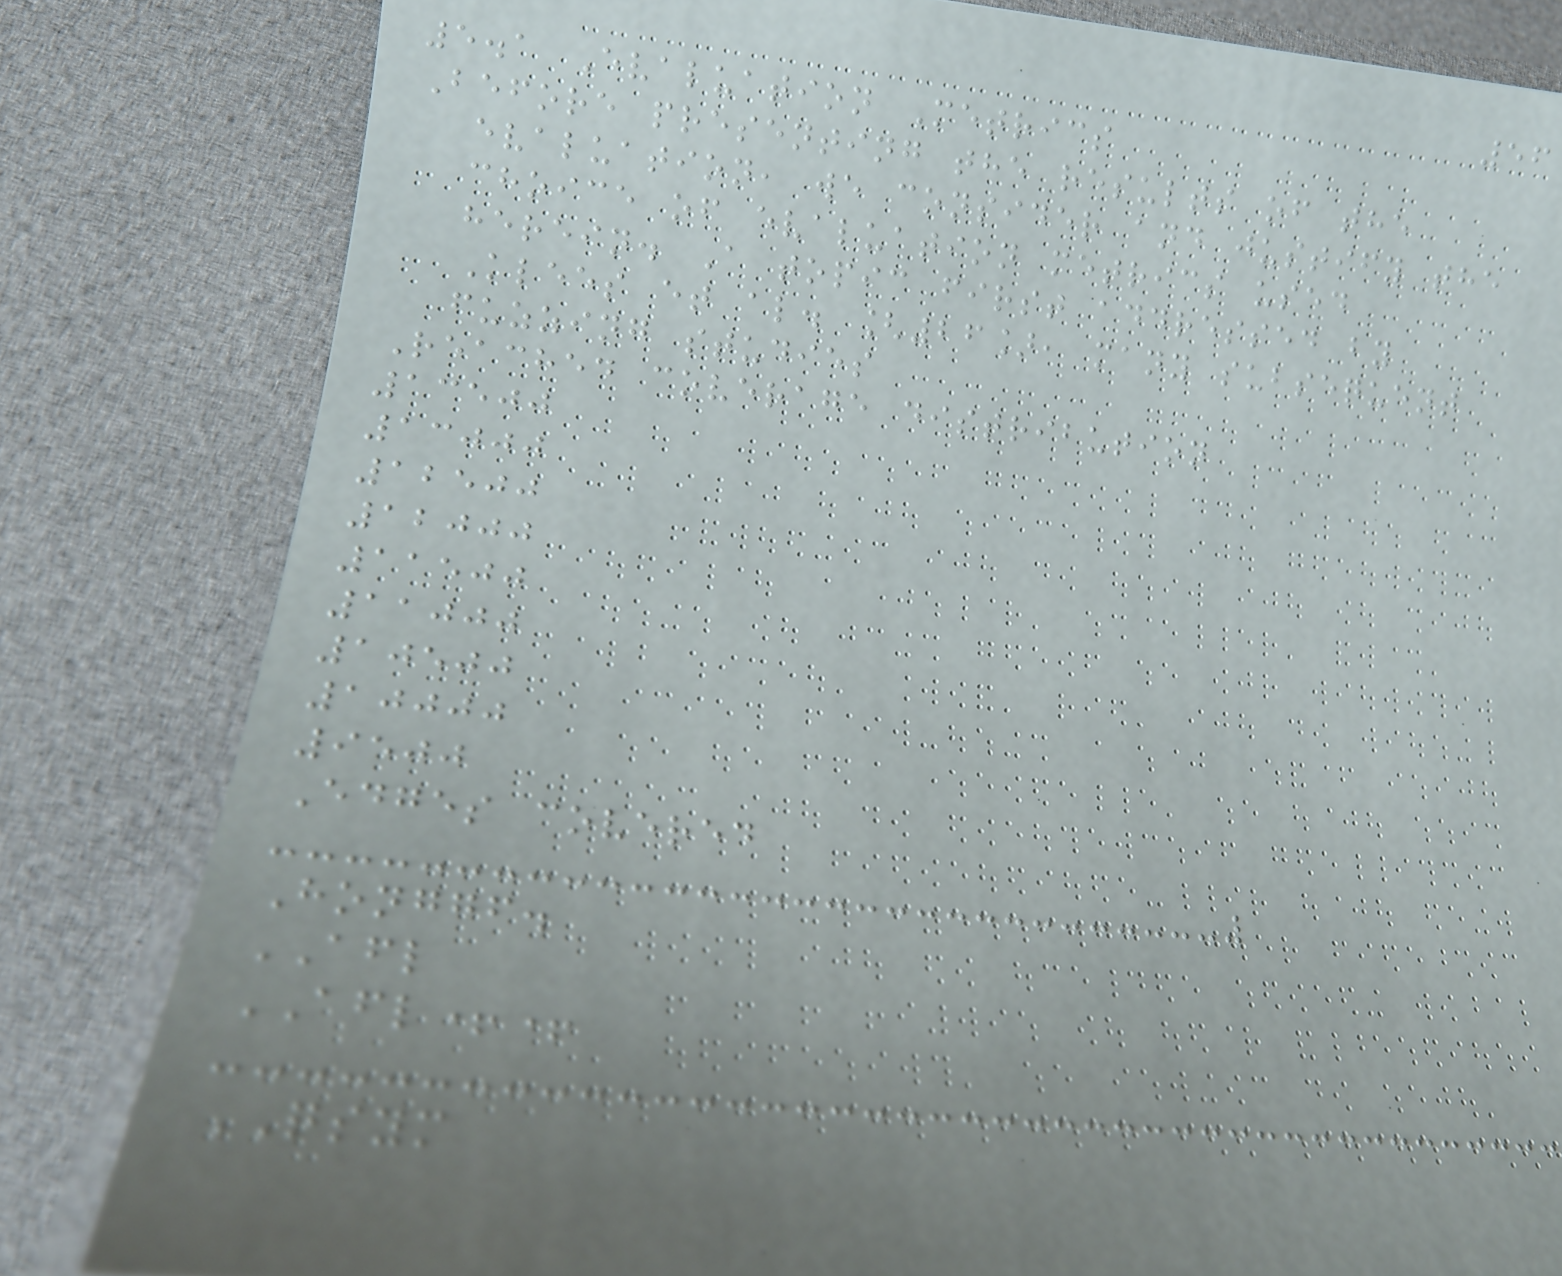56
5.1 Evaluation Metrics
Before presenting the results of the
evaluation, we consider and justify the
choice of evaluation metrics used
herein. A topic first addressed by
Klees et al. [26], many subsequent
fuzzing studies
Reached coverage distribution
13500
13000
12500
12000
11500
11000
10500
10000
9500
Edges covered
Honggf.
AFL
AFL++
QSYM
